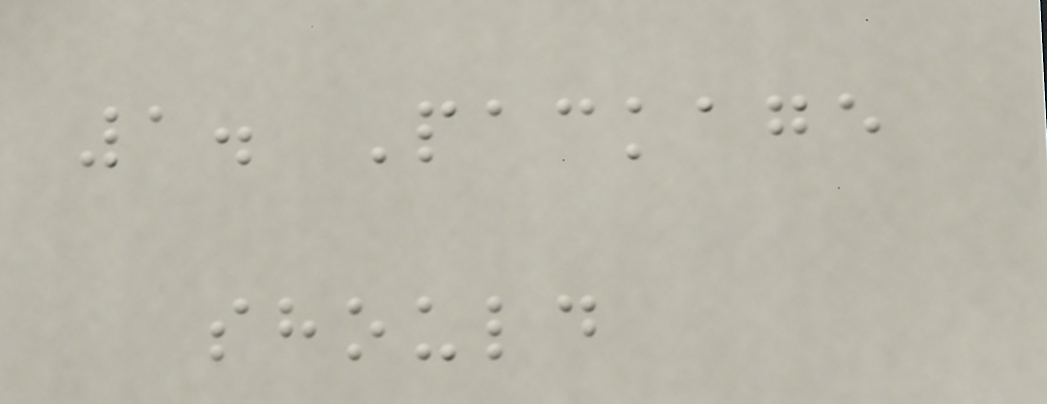1. Package
should
